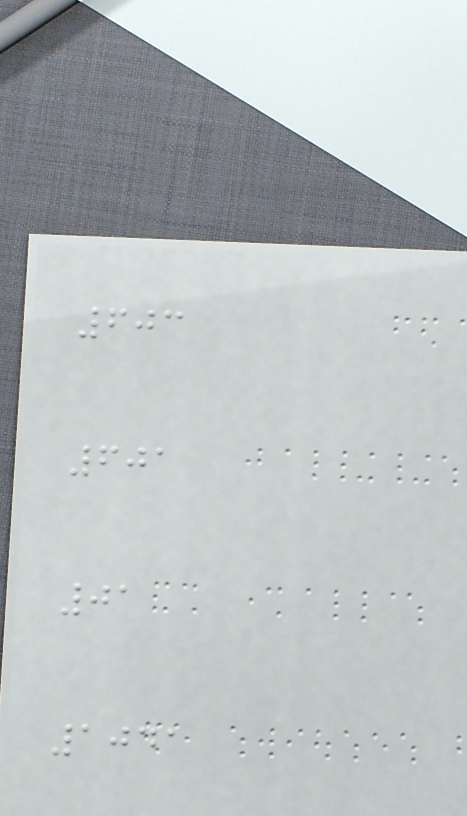603
601
01
1041
